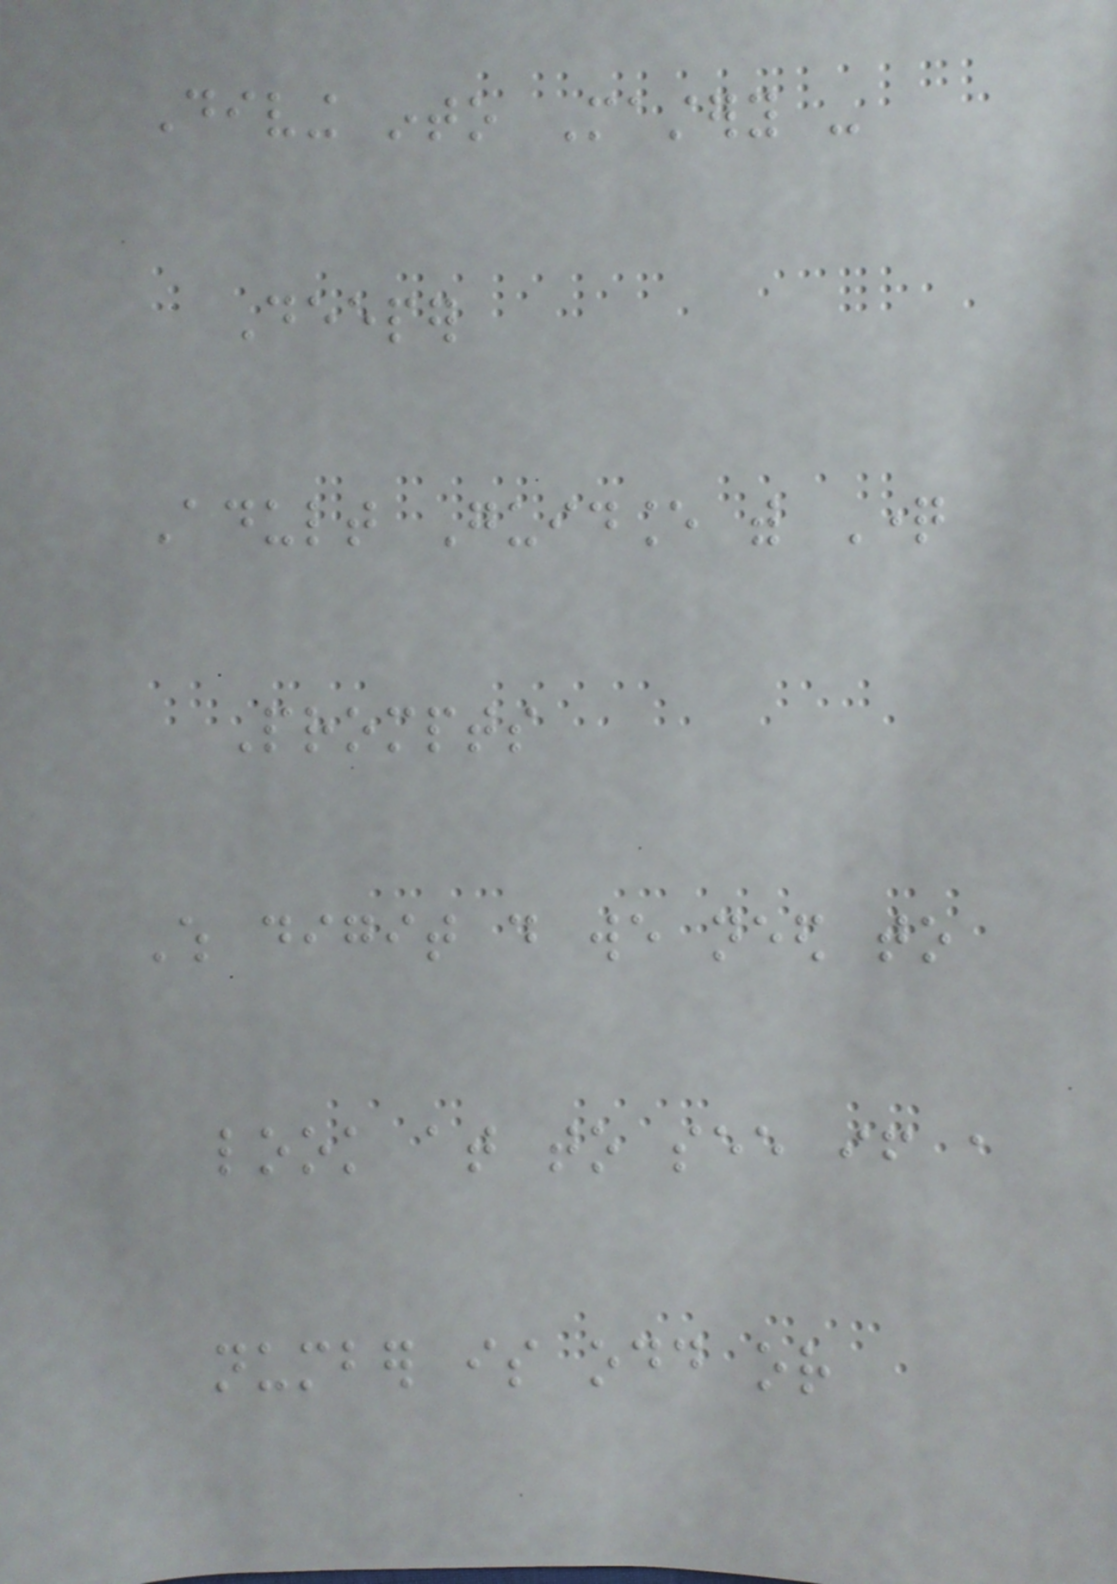Diving into Mastery -
Deeper
Adult Guidance with Question
Prompts
Which digit do we need to
look at to see if a
number is odd or
